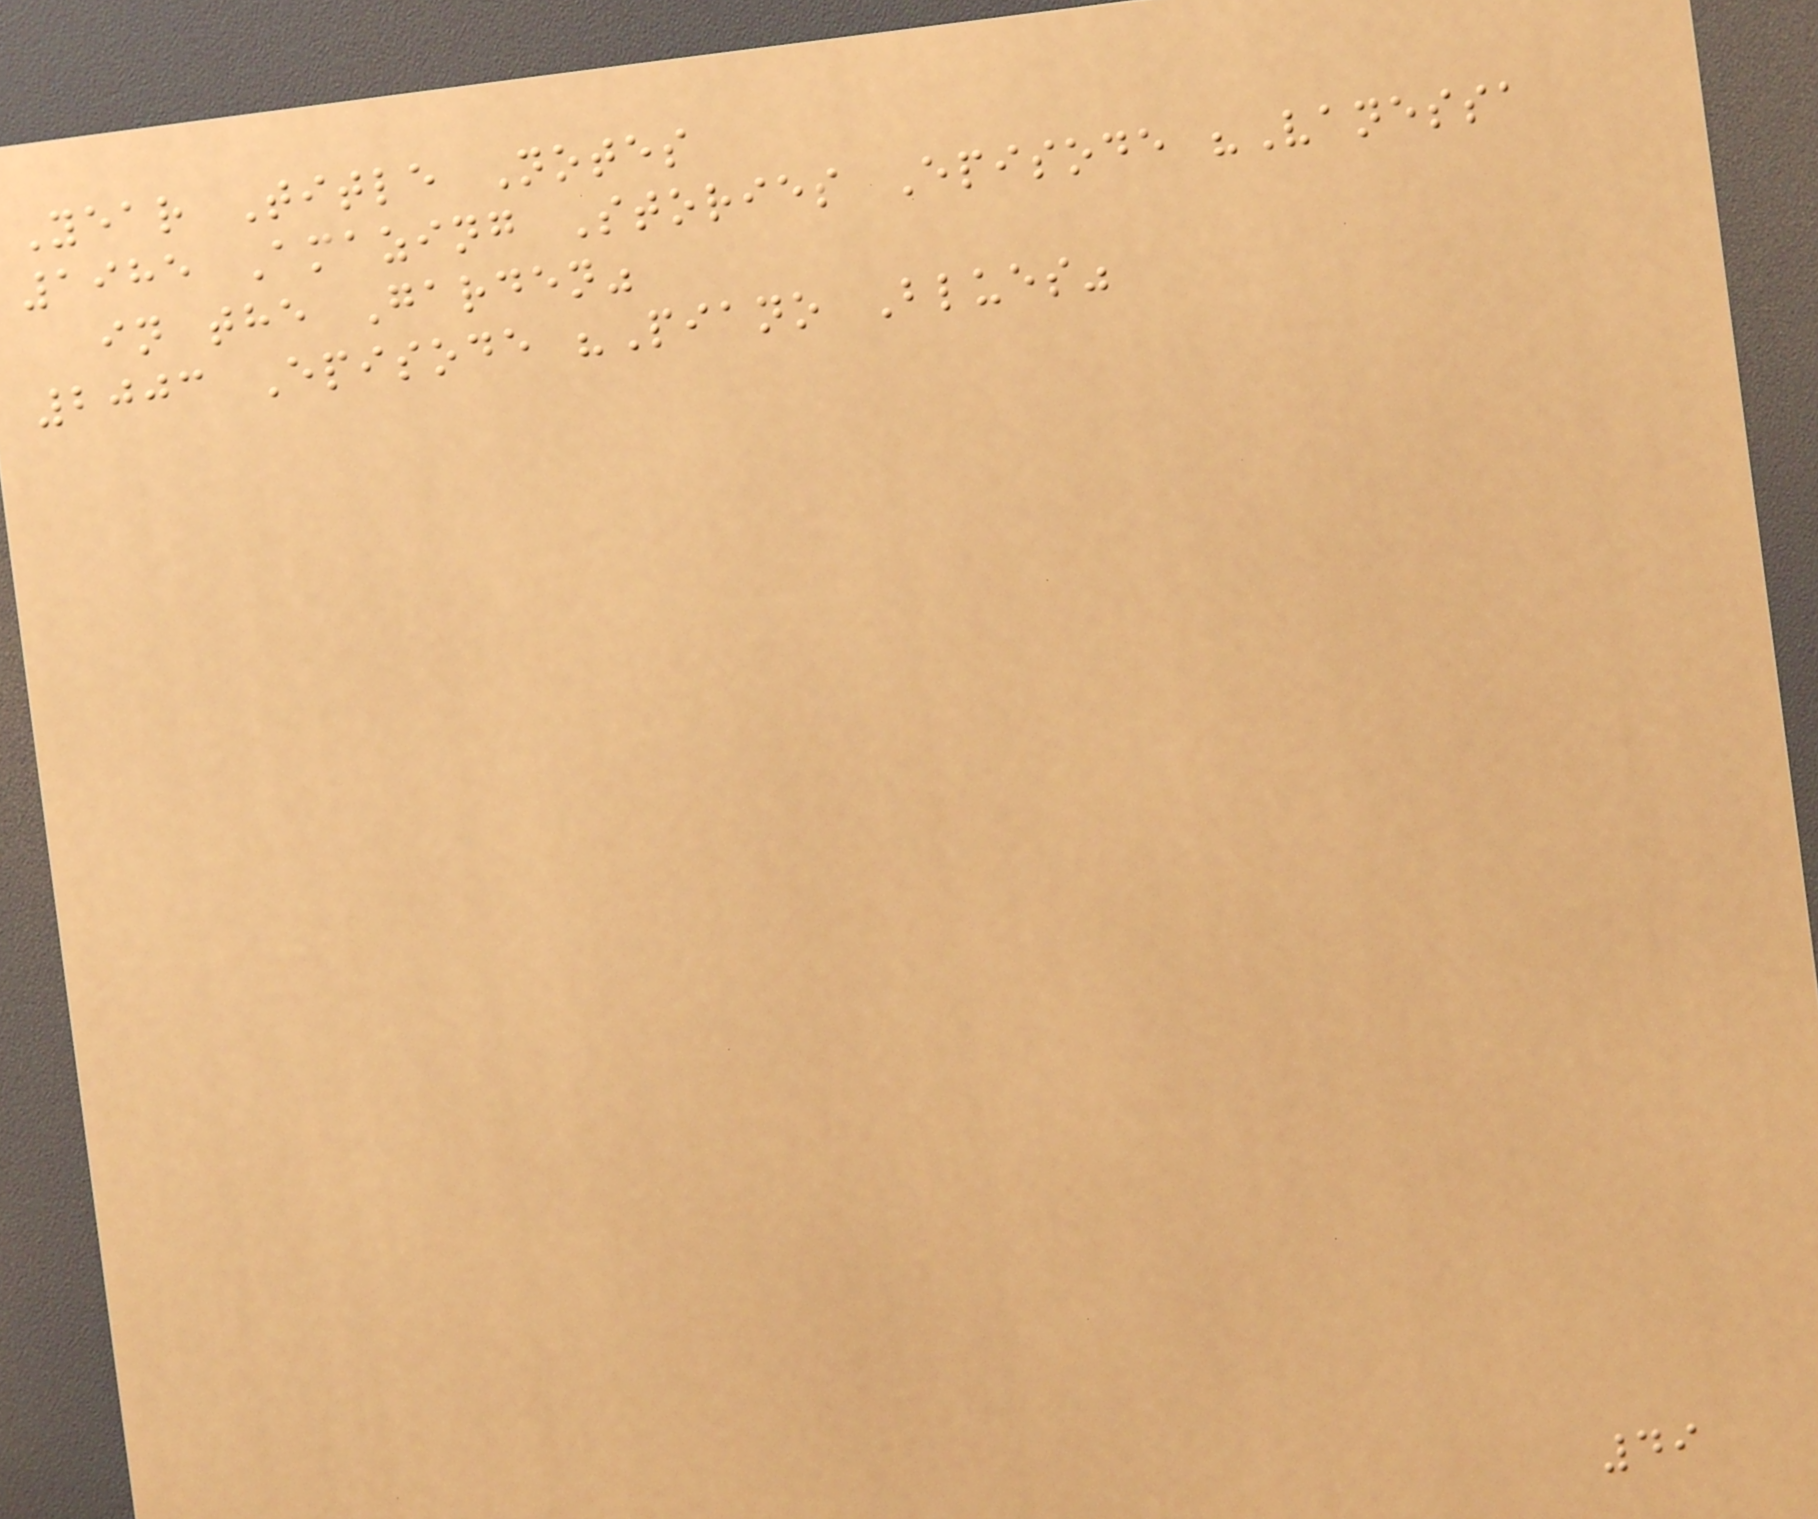Year Title Notes
1985 Amazing Stories Episode "Vanessa
in the Garden"
2003 Episode "Piano Blues"
49
